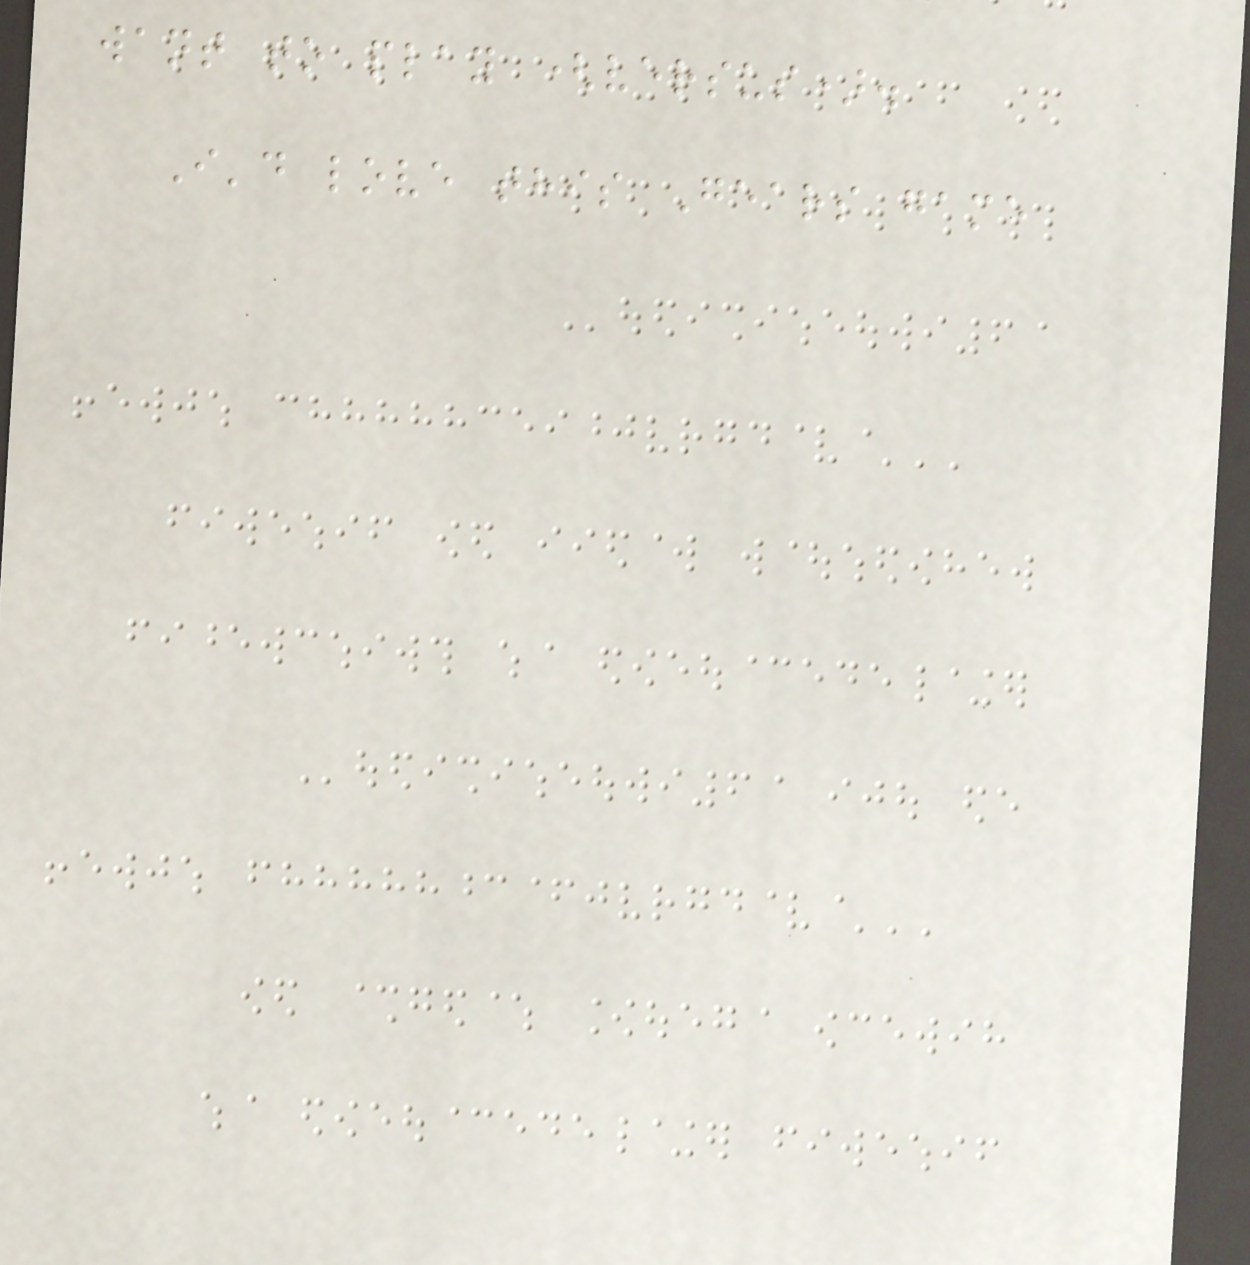want to play (versus).
I'd love this Gears game
